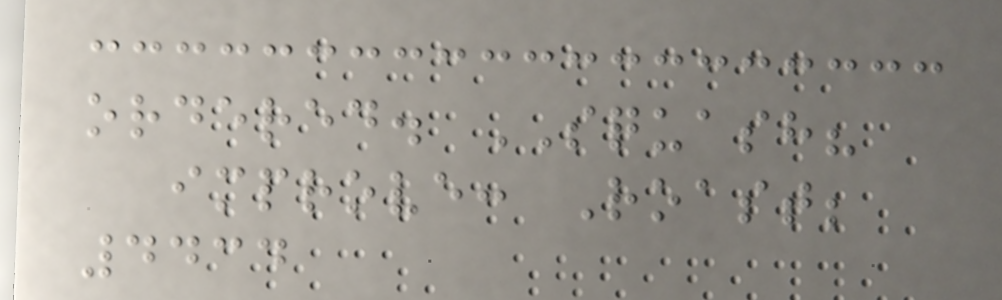ordered. SQUASH?
improve: Roast;
4434
